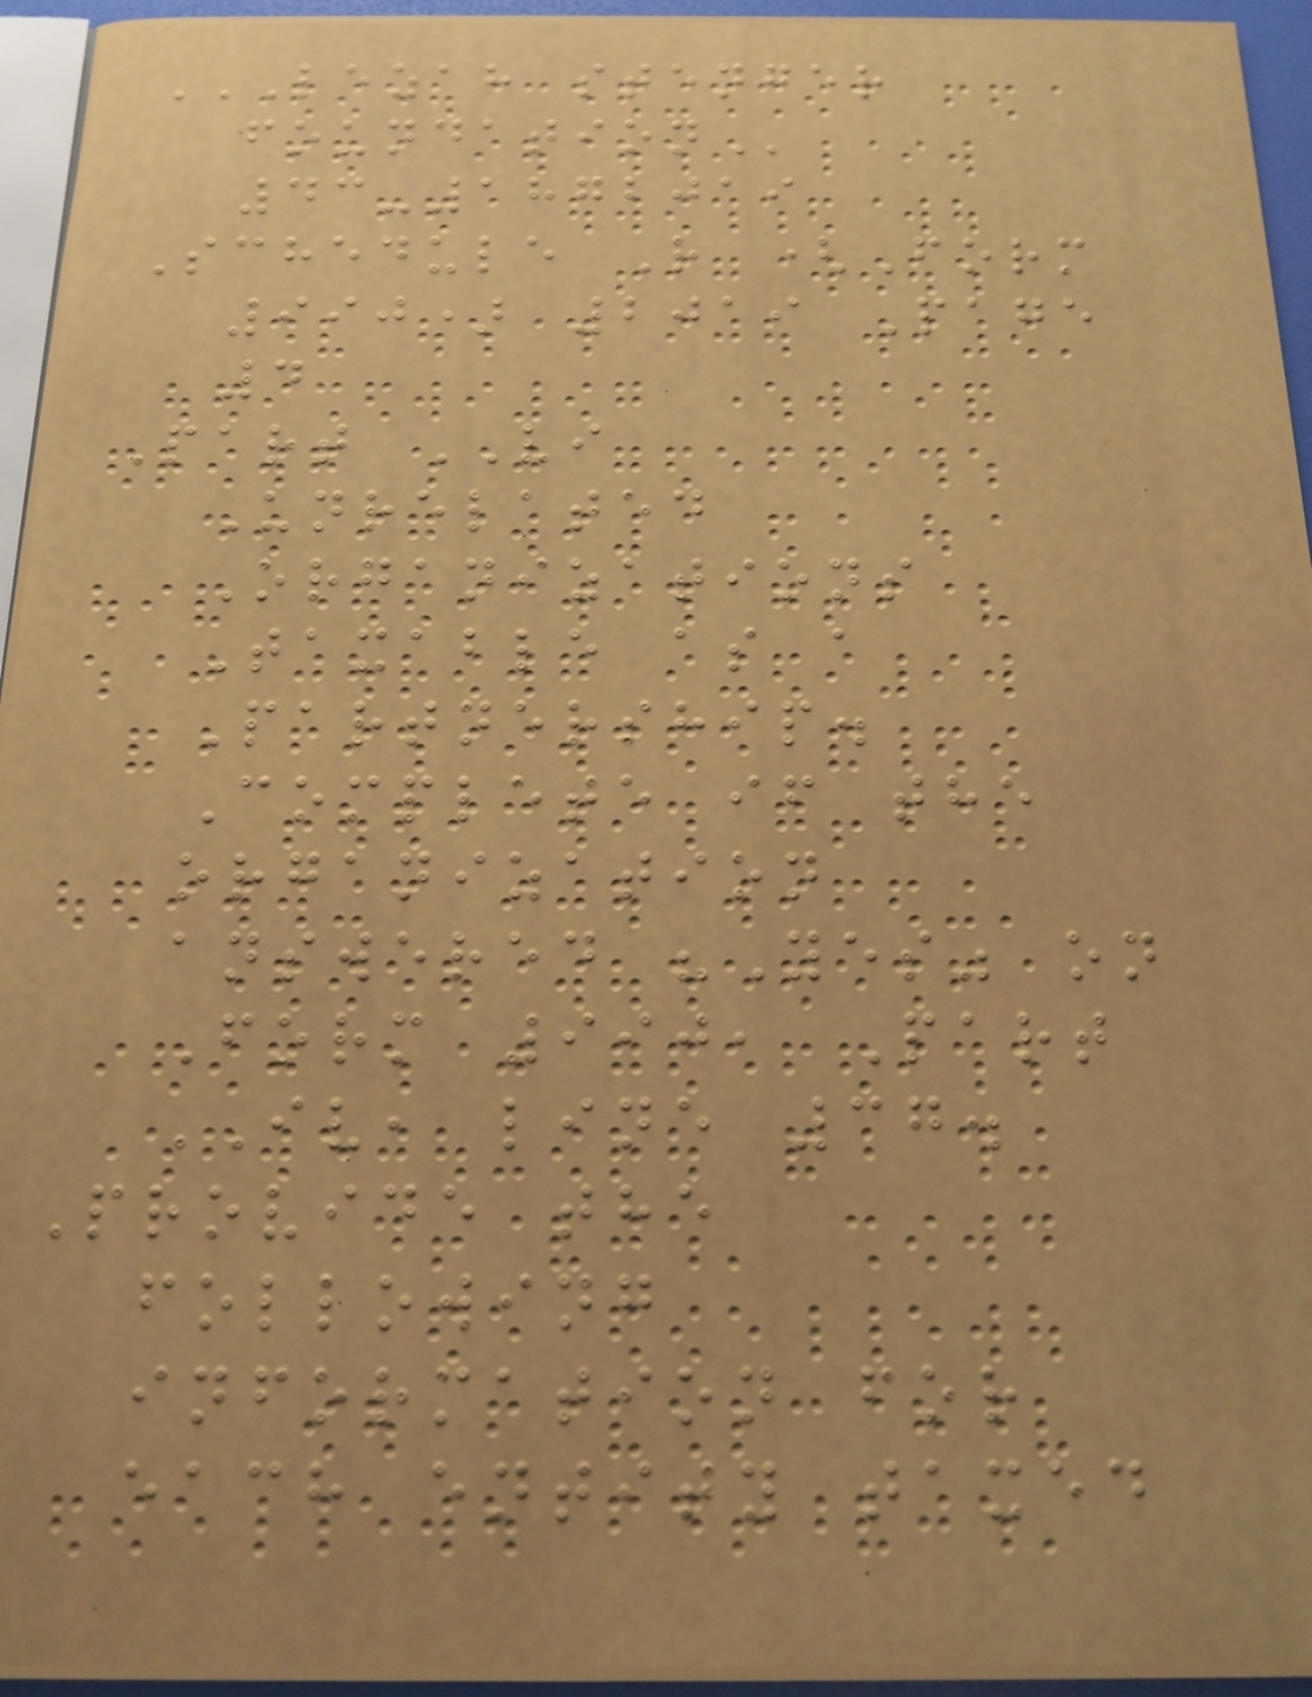LEZAH STENGER
FOUNDATION
43-1872019
Schedule R (Form
990) 2019 Page
4
Part VI
Unrelated
Organizations
Taxable as a
Partnership.
Complete if the
organization
answered "Yes" on
Form 990, Part
IV, line 37.
Provide the
following
information for
each entity taxed
